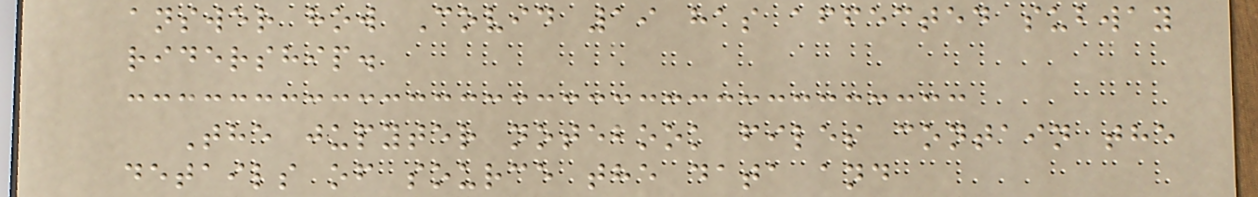answer how Covid 19 has affected subway
ridership.
The jupyter notebook files contain the
details of source the data and
